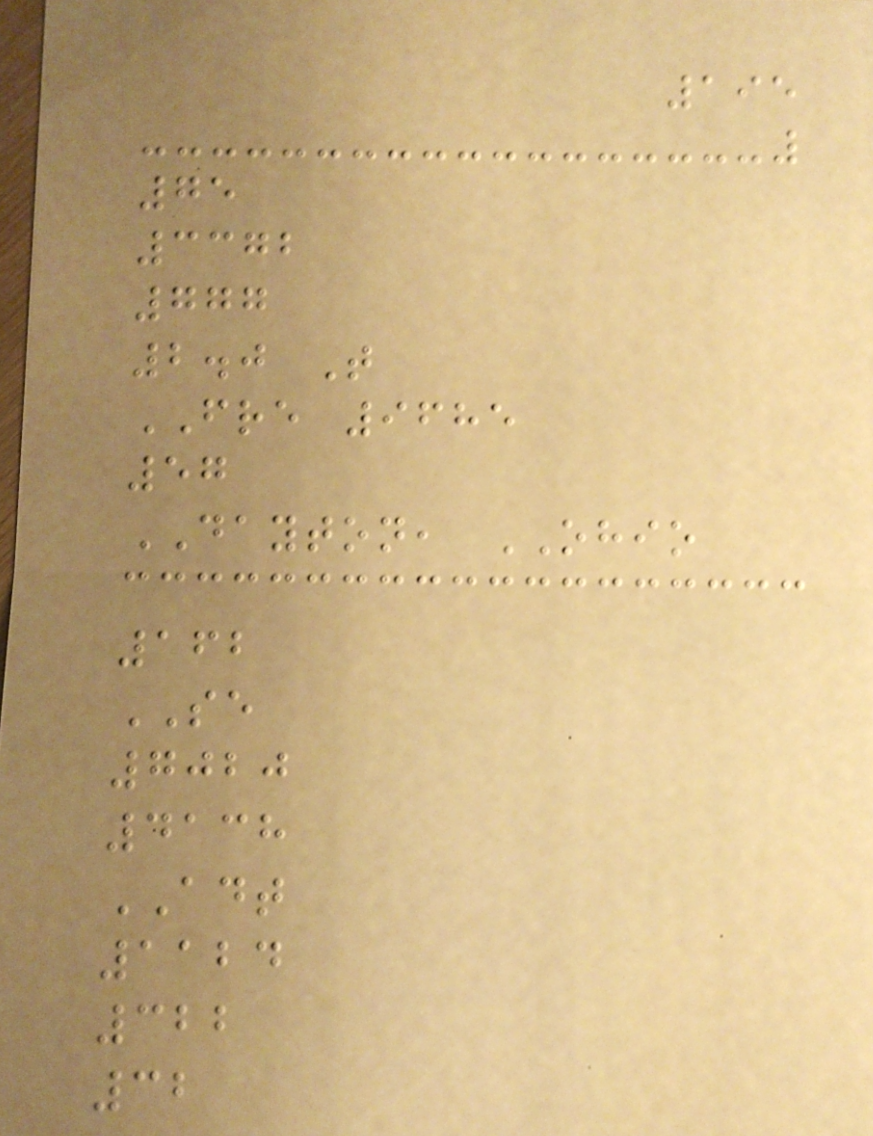195
75
3372
777
2.0 T
FRE 9685
57
DAYTON, OHIO
162
SE
7020
4138
ADT
1124
322
32
